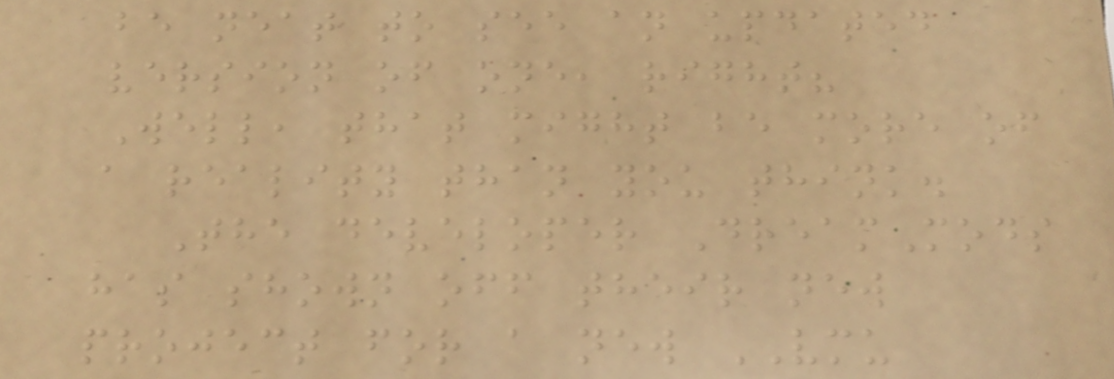be neat to see an updated
version of one, right?
Well, that might be more of
a reality than you think.
The developer DreamMods
has shown off their new
project for a new VMU
